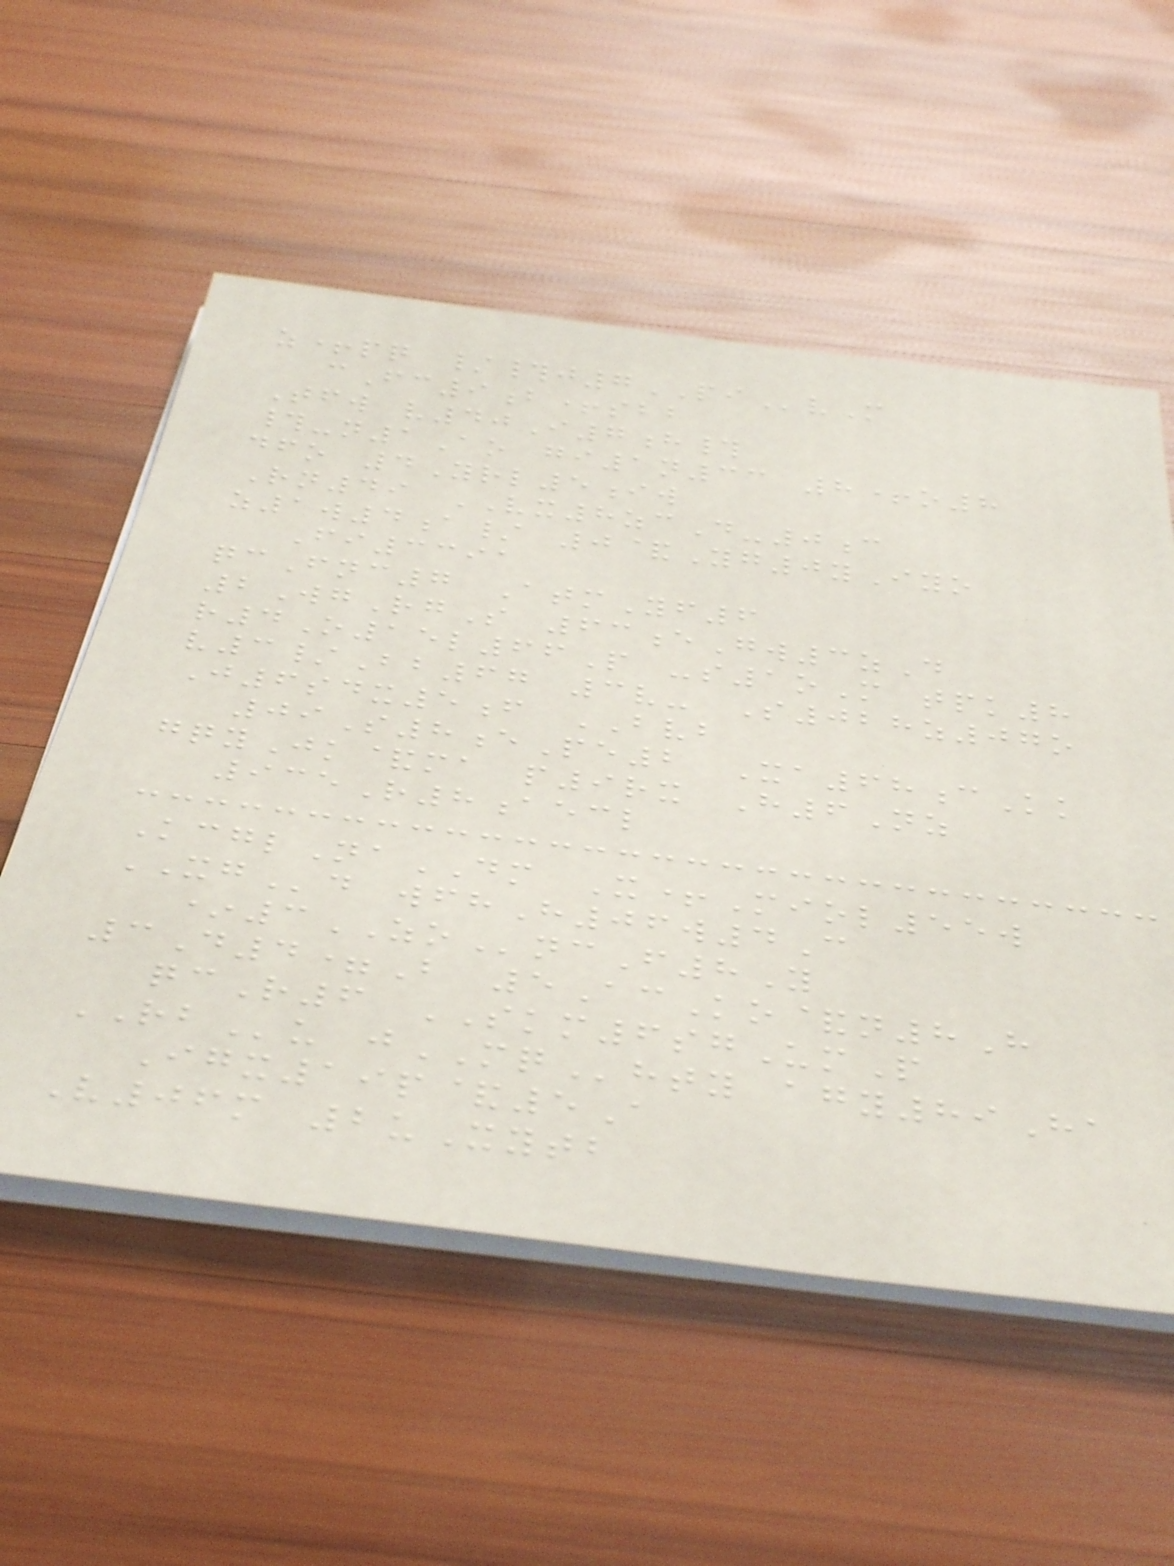z+pq /#j7PIvM
cFc9b+sbb
Tfw v40I7h#
#-n1Ao gi1n33 8+o8
dfo 4Yrl5iw
Rn49 VX8zcD-0c
z1w4a/ 0&Yg0yIyo
Fi3391
qcFnc7 AtmYf6
2WgRgS 63eGw3zD
r4O15l66P -s1oM tpk8
v3/Bb67 3v- S028z07o
J6sdx5f BVB
09S8ePe2 Xa68cKk
gqyJk&ma p9rx H6Nz
935R8aecl
KcglNaDM X+Miol55w
XGd wfhH06w4C
*3ZOncF8Y
3D4=B 5AcKo&n8H
qcR6 SKM6sgUmP
RBu jMQhty agy89Ha
Igx19p&5A
V06m 2uXytb
